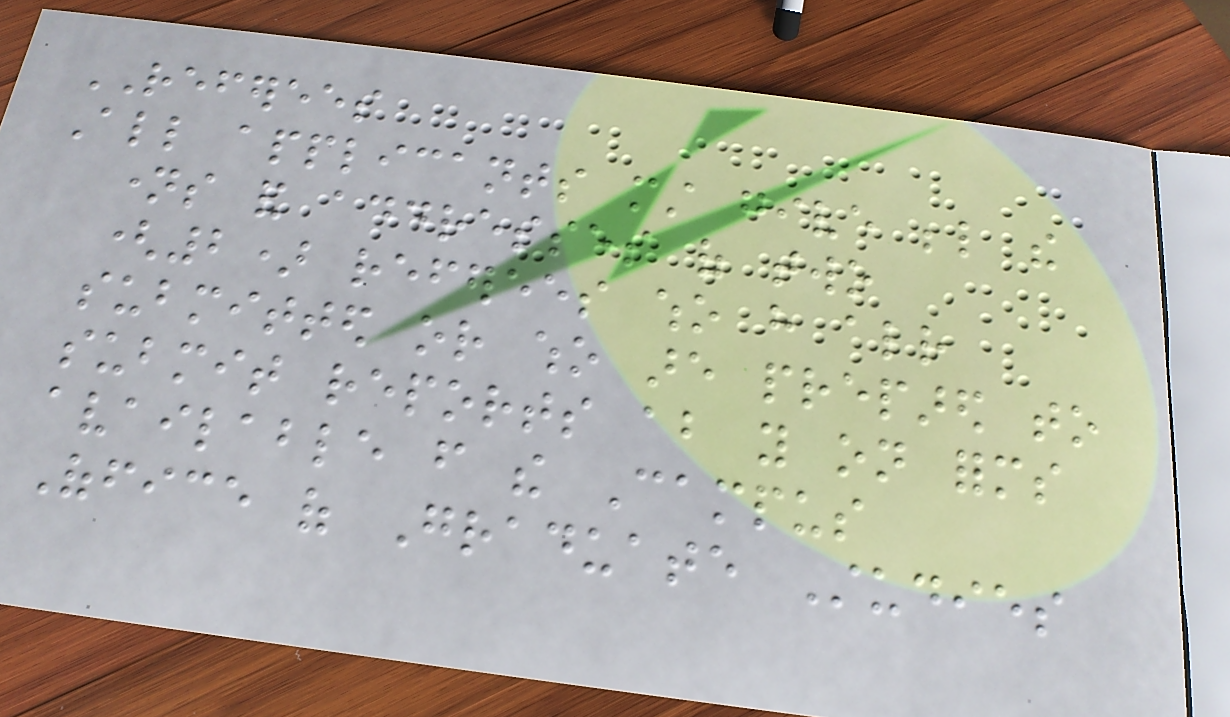REFEREES
All applicants must give below the
names and addresses of two
(2) referees who have already
submitted or who are prepared to
submit reports about you on forms
available from the Campus
Office of Graduate Studies
